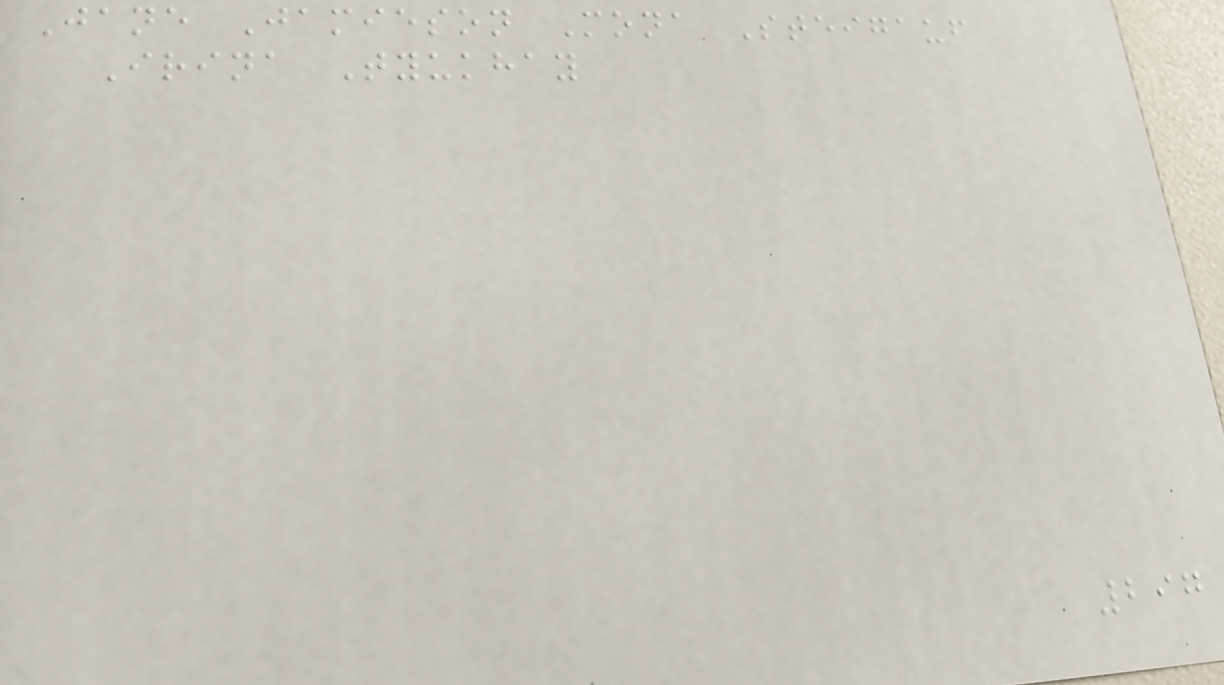Jane Jamieson Mona Steigauf
Irina Tyukhay
297
